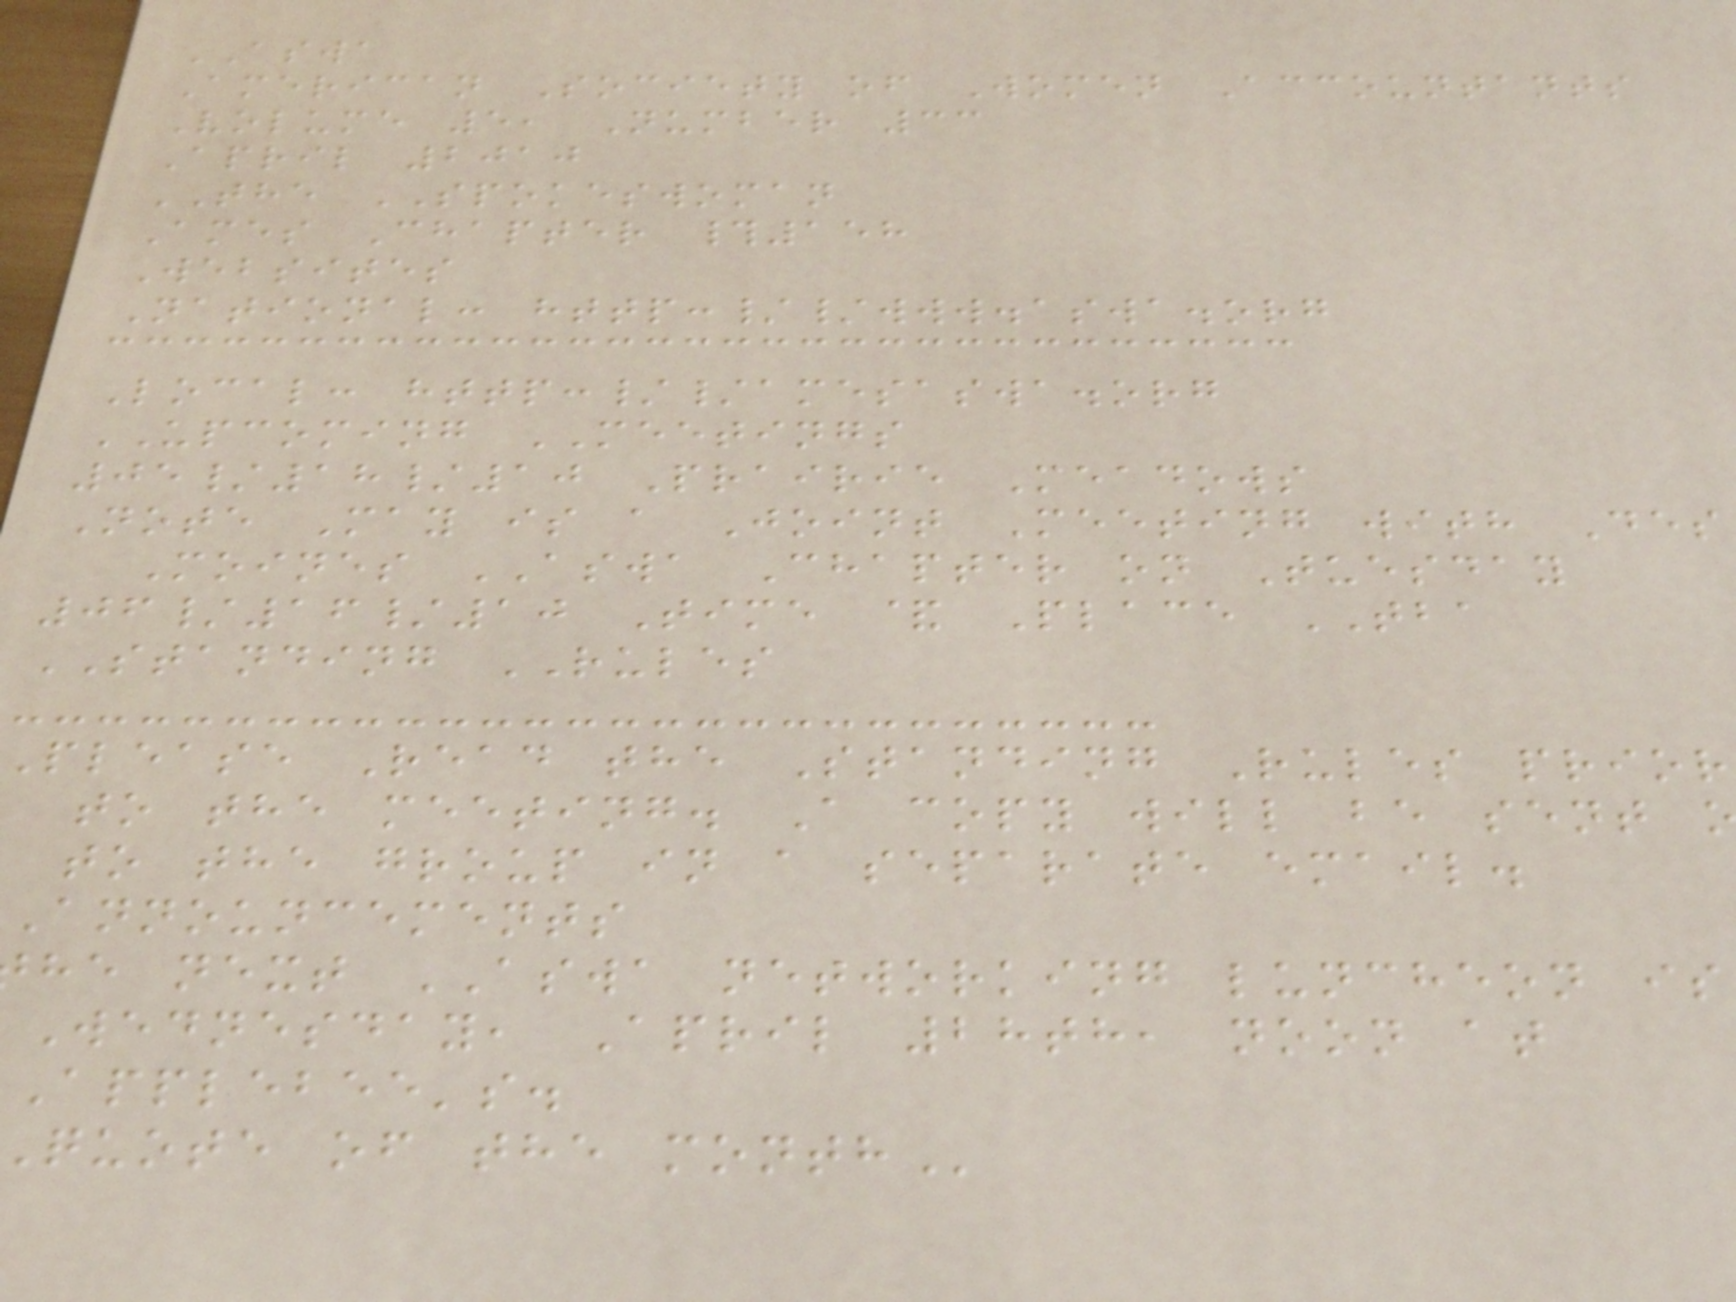ASWA
American Society of Women Accountants
Volume 5, Number 33
April 2010
THE SPOKESWOMAN
Ames Chapter #158
Websites
National: http://www.aswa.org
Local: http://amesaswa.org
UPCOMING MEETINGS
05/18/10 Prairie Meadows
Note May is a Joint Meeting with Des
Moines ASWA Chapter on Tuesday
06/16/10 Time & Place TBA
STANDING RULES
Please Read the Standing Rules prior
to the meeting. A copy will be sent
to the group in a separate email.
announcements
he next ASWA networking luncheon is
Wednesday, April 28th, noon at
Applebee's.
quote of the
